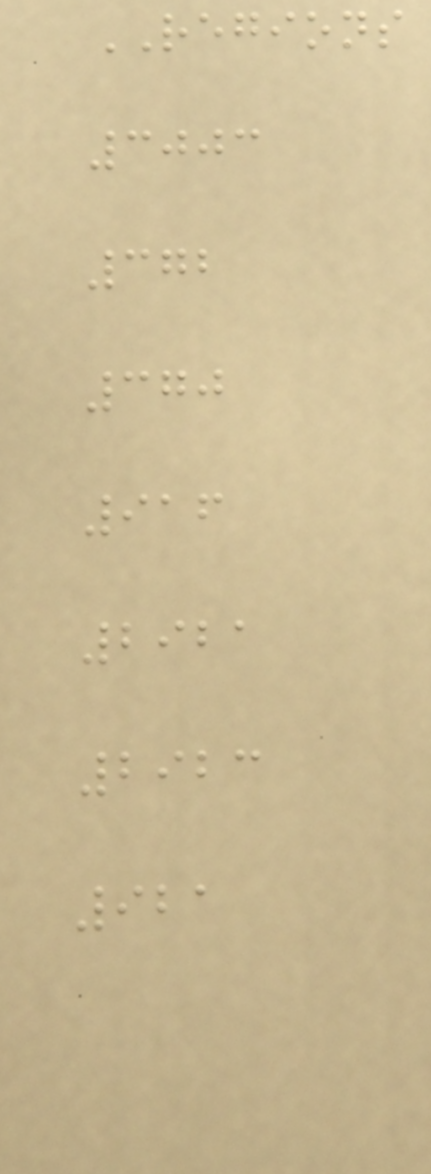REGIONS
3003
372
370
916
2921
2923
921
